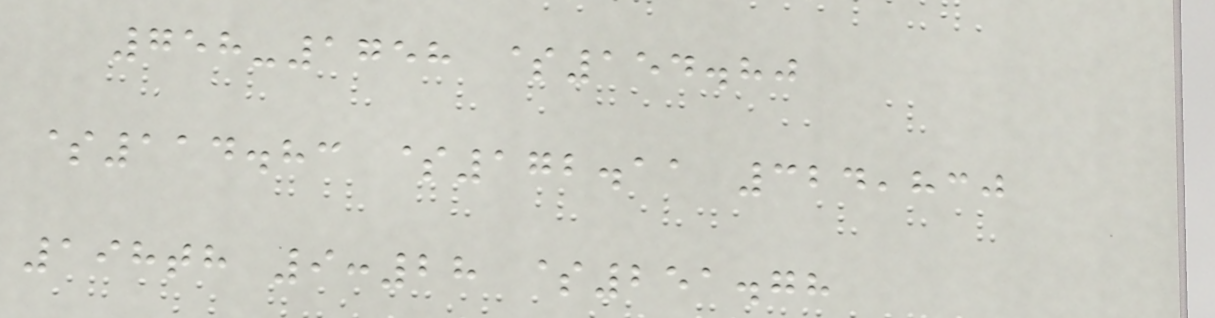758-1758 $154.80
$114.83 $172.11 324,830
198th 9:28 $251.78
